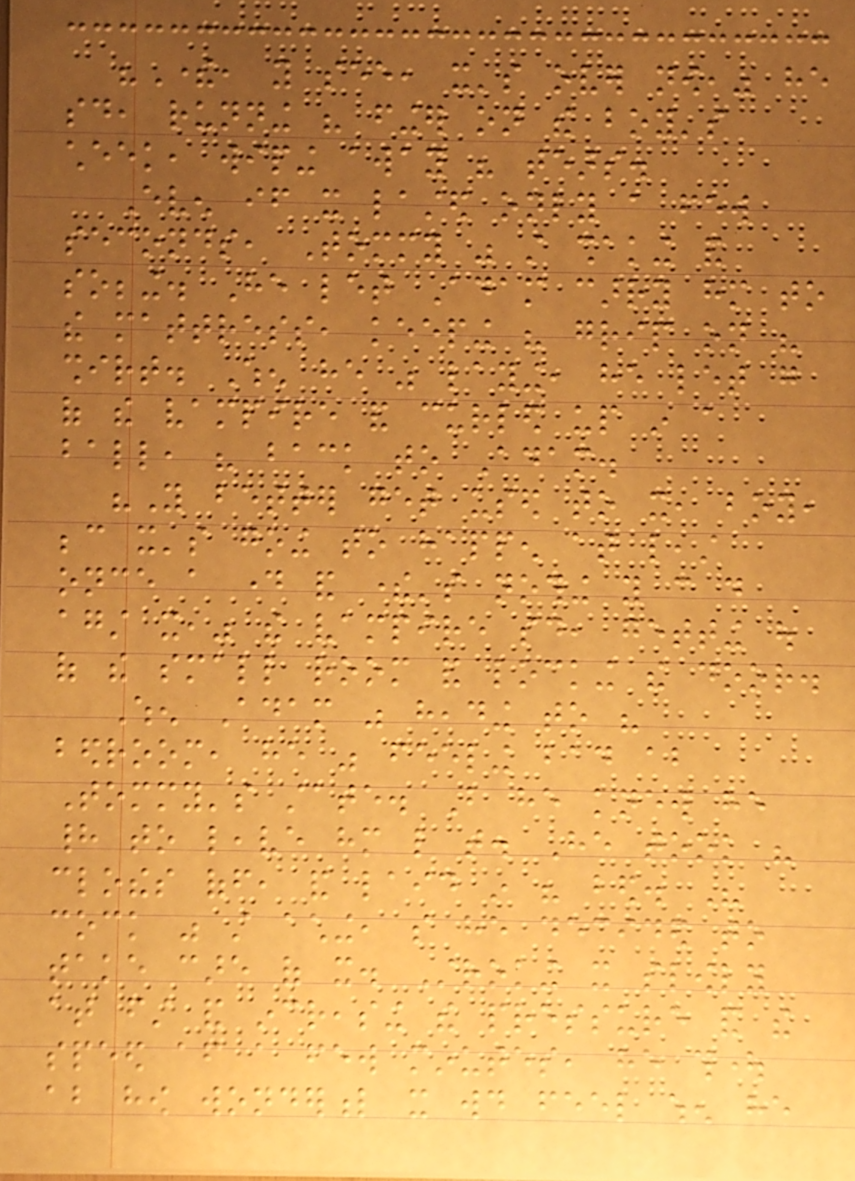"There, you see, it's over now," he
said, running his finger on the boy's
cheek, wiping away his tears.
Even if it lasted only a few
seconds, Tommy was still shaking and
sobbing. He let Adam carry him to
the mattress, keeping his grip on his
shirt. When he was laying, he let go
of the vampire and curled up in a
ball, his back to Adam.
"You better get used to it, boy,
because it's going to happen at least
once a day and there's nothing you can do
against it," the vampire said, getting out
of the small room and locking the door.
When Adam was heading to his
bedroom, he was feeling bad about
Tommy's state. But he knew he
had to leave him like that. He took his
clothes off, and laid in his bed. His
cock was still aching, so he decided to
take care of it. Stroking it slowly
at first and increasing the pressure and the
speed after a few minutes, he thought
about how wonderful it would feel when he
